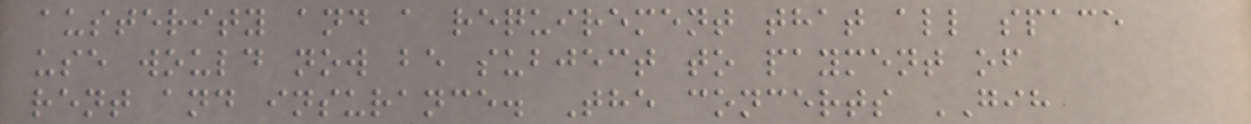austerity and a requirement that all space
use would now be subject to payment of
rent and insurance. The concerts GIH
